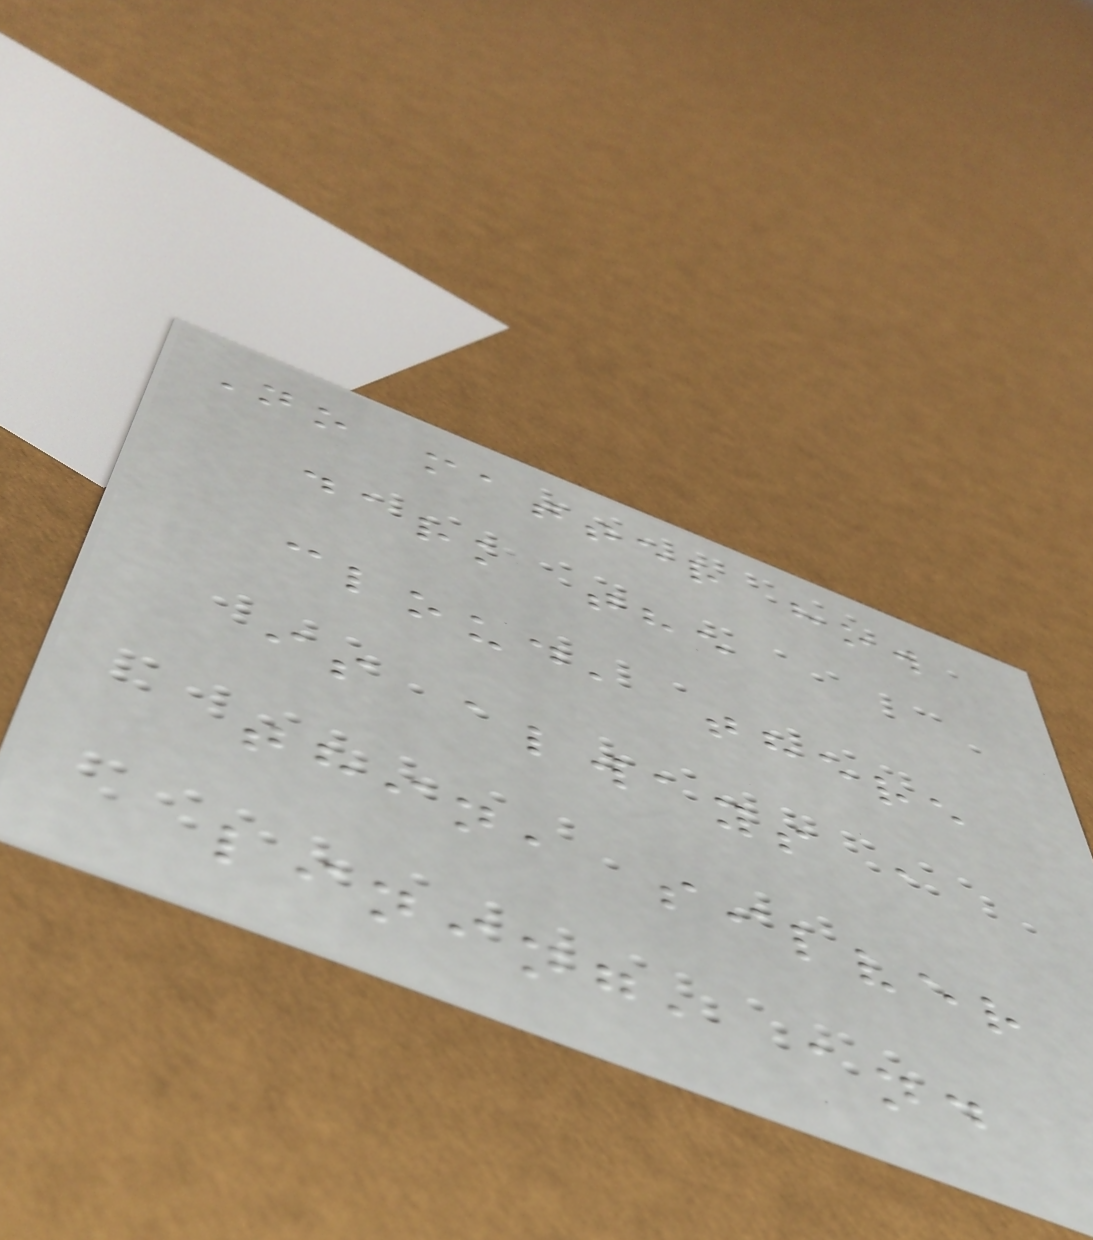No matter how
dark the
cloud, there
is always a
thin, silver
lining, and
